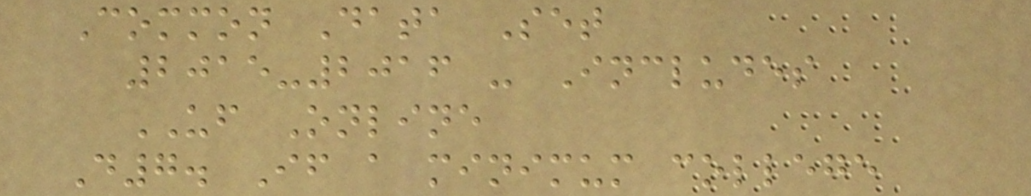Common Data Set
2015-2016 - Includes
UF Online
D7. If a minimum college
